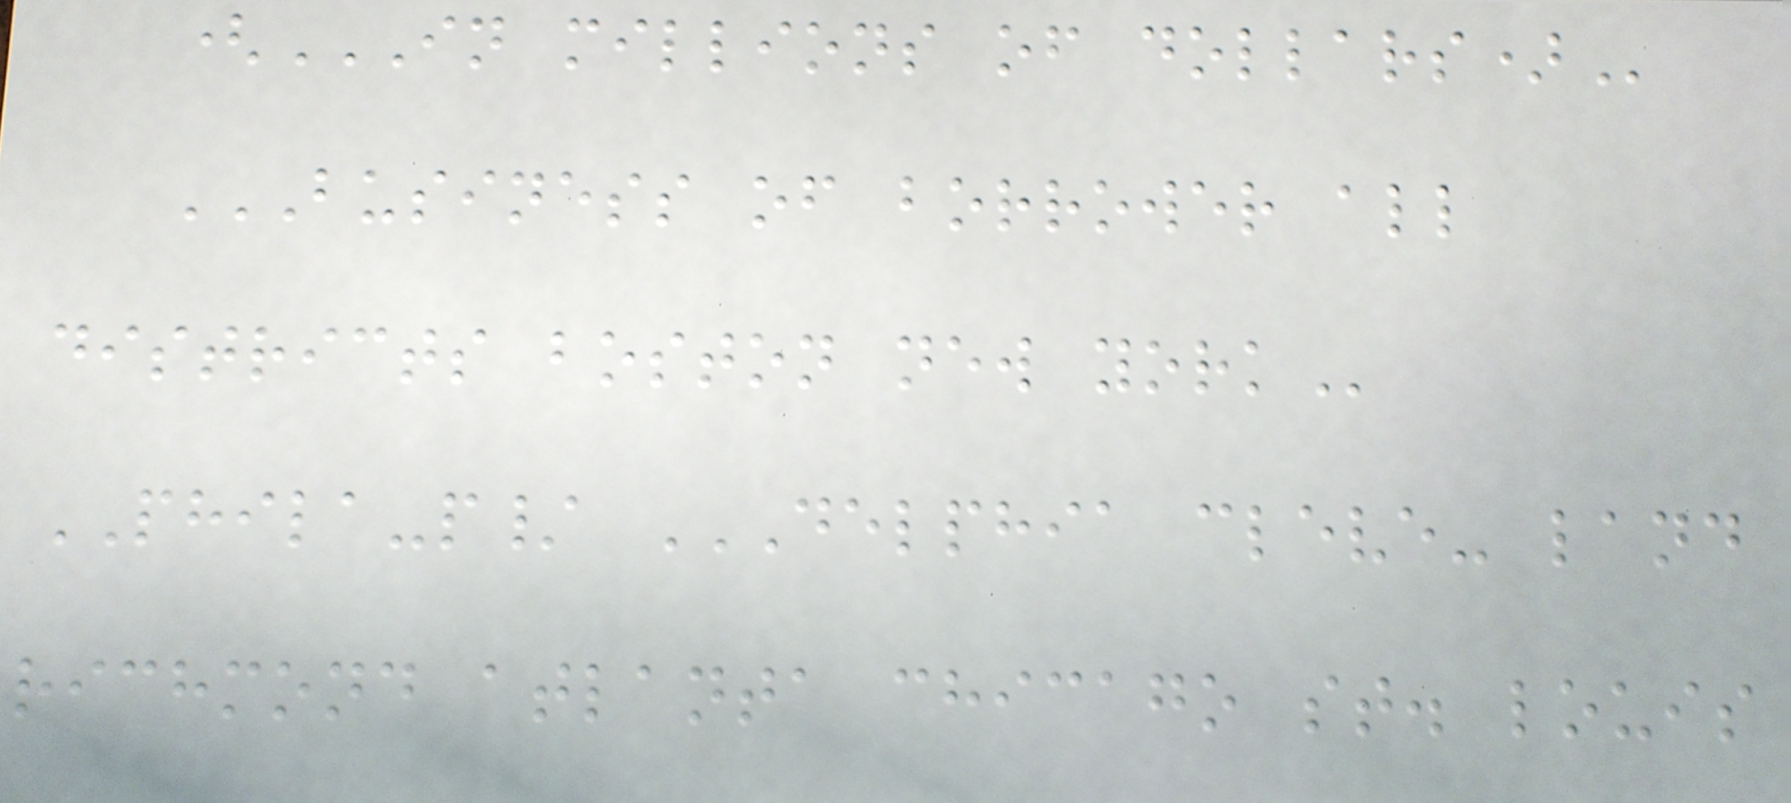(IN MILLIONS OF DOLLARS)
BUSINESS OF BORROWER ALL
DISTRICTS BOSTON NEW YORK
PHILA-p/ DELPHIA CLEVE- LAND
RICHMOND ATLANTA CHICAGO ST. LOUIS
